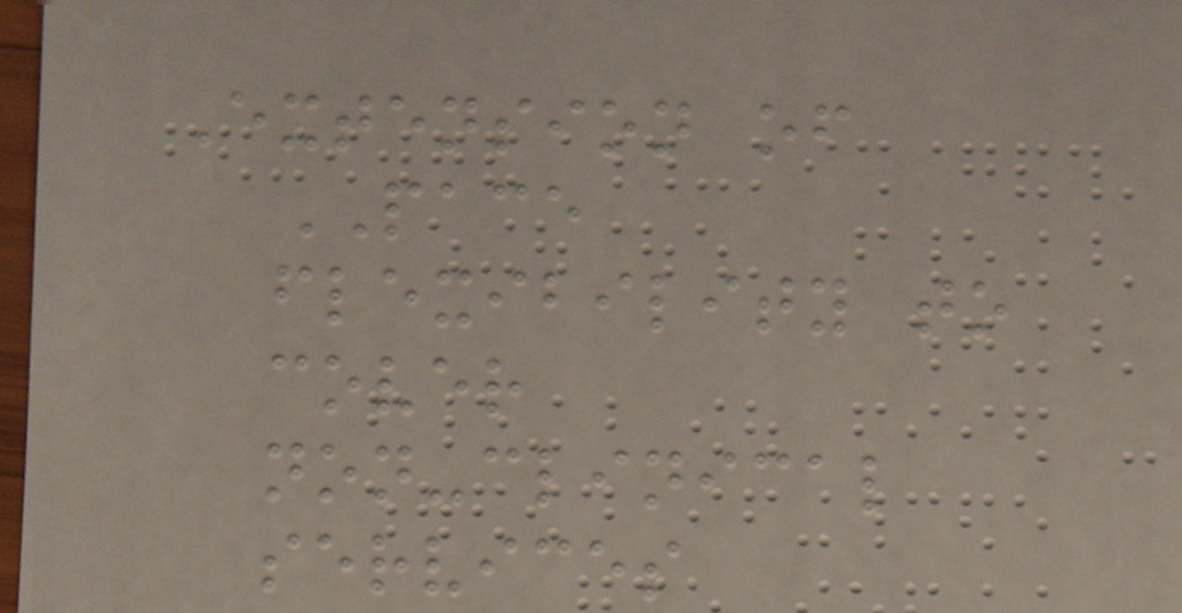Extension of
PACE
flexibility to
cover
non-clinical
services
